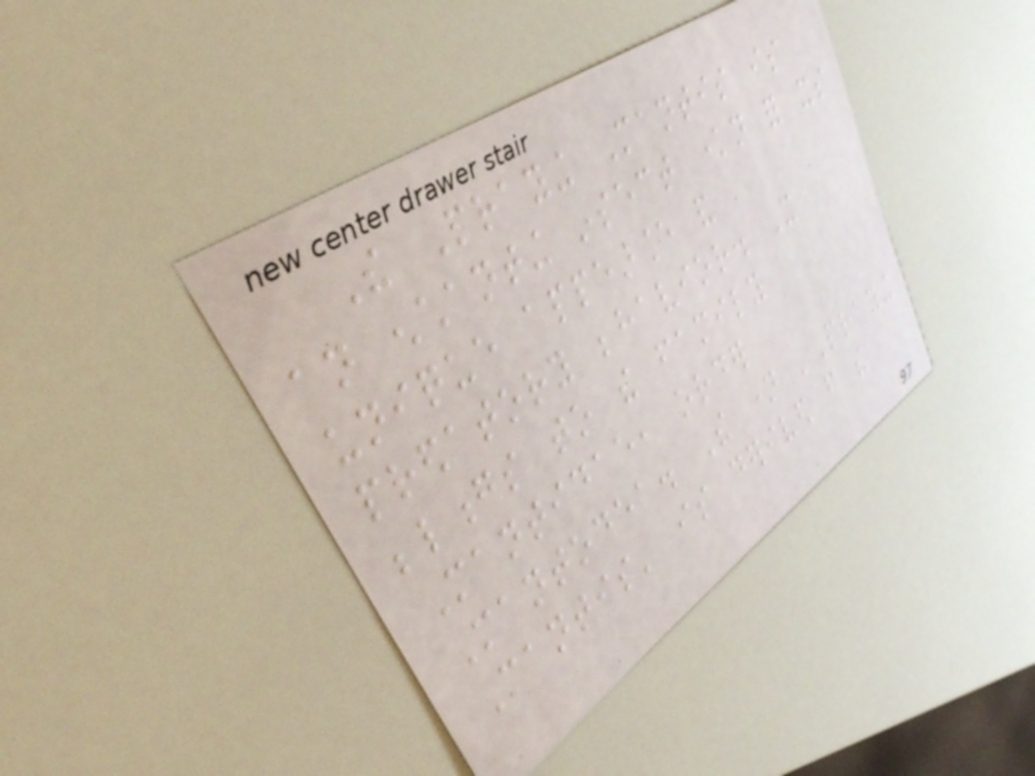The Praying Mantis is
an enchanting insect known for its
unique appearance and
predatory behavior. It
belongs to the family
Mantidae, order
Mantodea. The name 'Praying
Mantis' is derived from the
